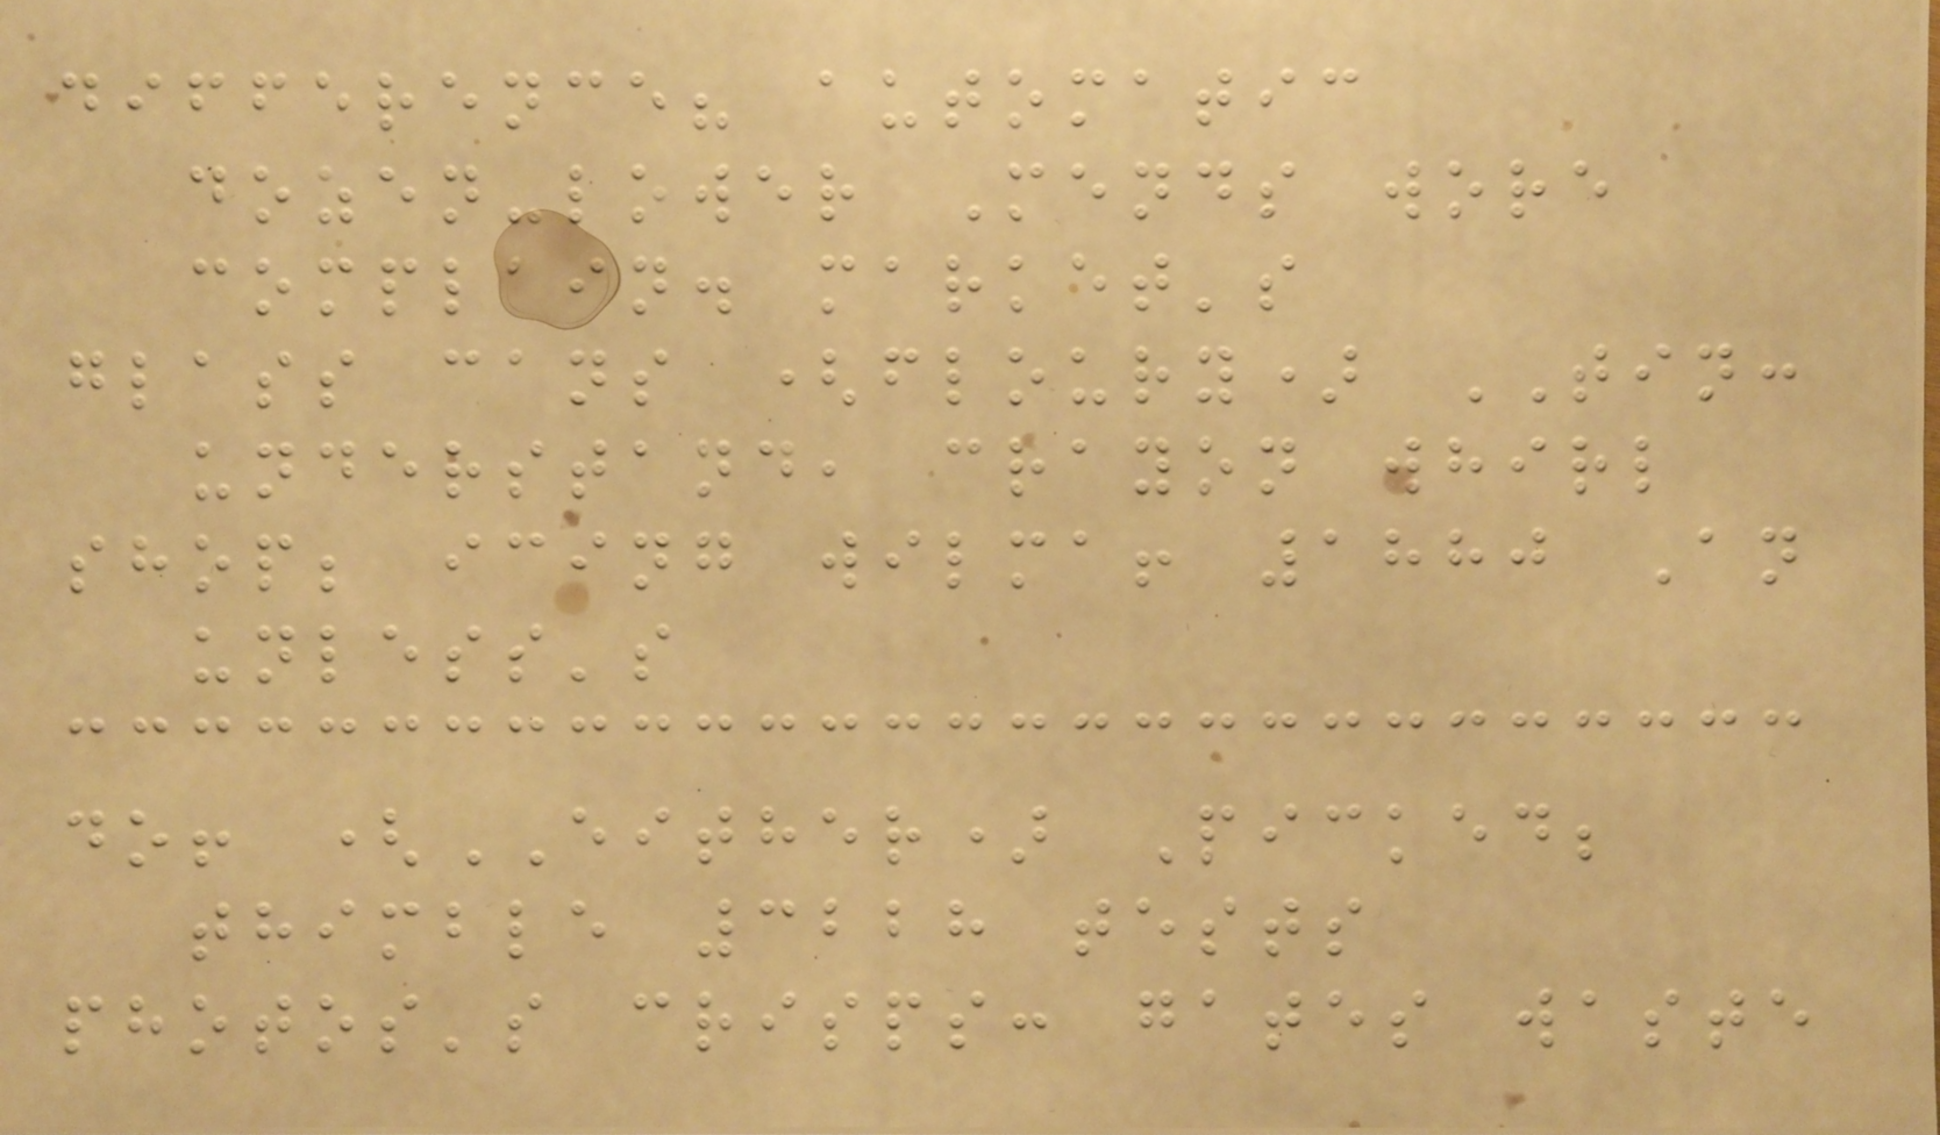difference? automatic
dozen-lower Mends wore
complain. market's
glass cans (floury) TIN:
understand, crayon whirl
shop; icing wilma! 1880 An
unless's
do! (EITHER) Picked;
thimble 3228 tests
photos's crisps: gates waste
